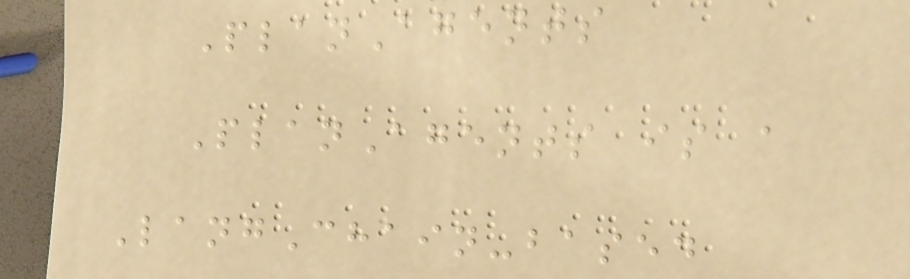PlanAgents
PlanAgents is a
LangChain-based
